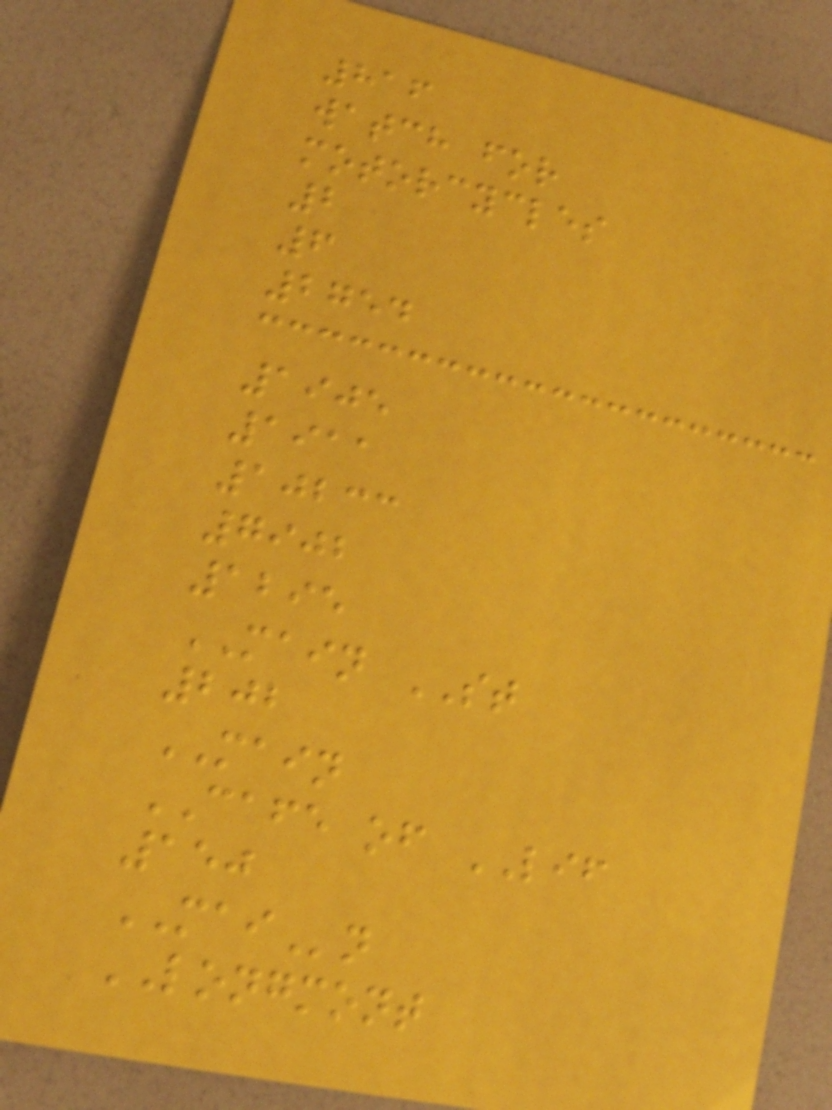816
watch for
motorcycles
2
6
2754
1905
1911
10233
7902
1295
MAIN ST
202
MAIN
CAFE of LIF
150
MAIn
LONGMONT
